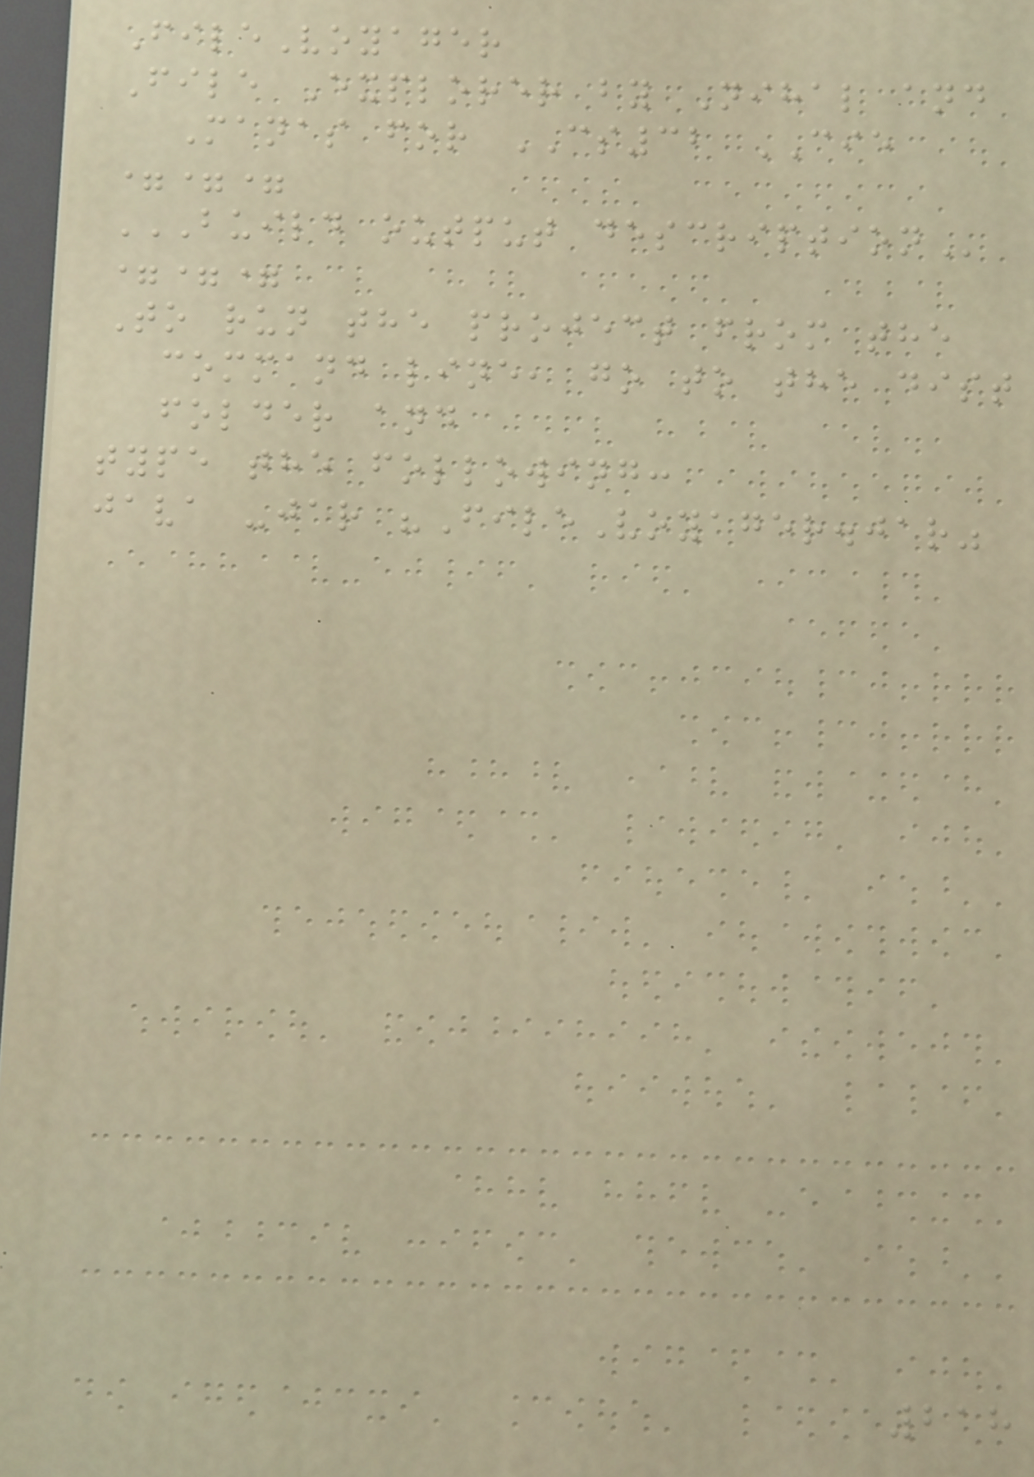FileVoyager
File Explorer by Nihal and
Manas for CS32 CIE
===
BUILD OUTPUT DESCRIPTION
===
To run the project from the
command line, go to the dist
folder and
type the following:
java -jar "FileVoyager.jar"
218
